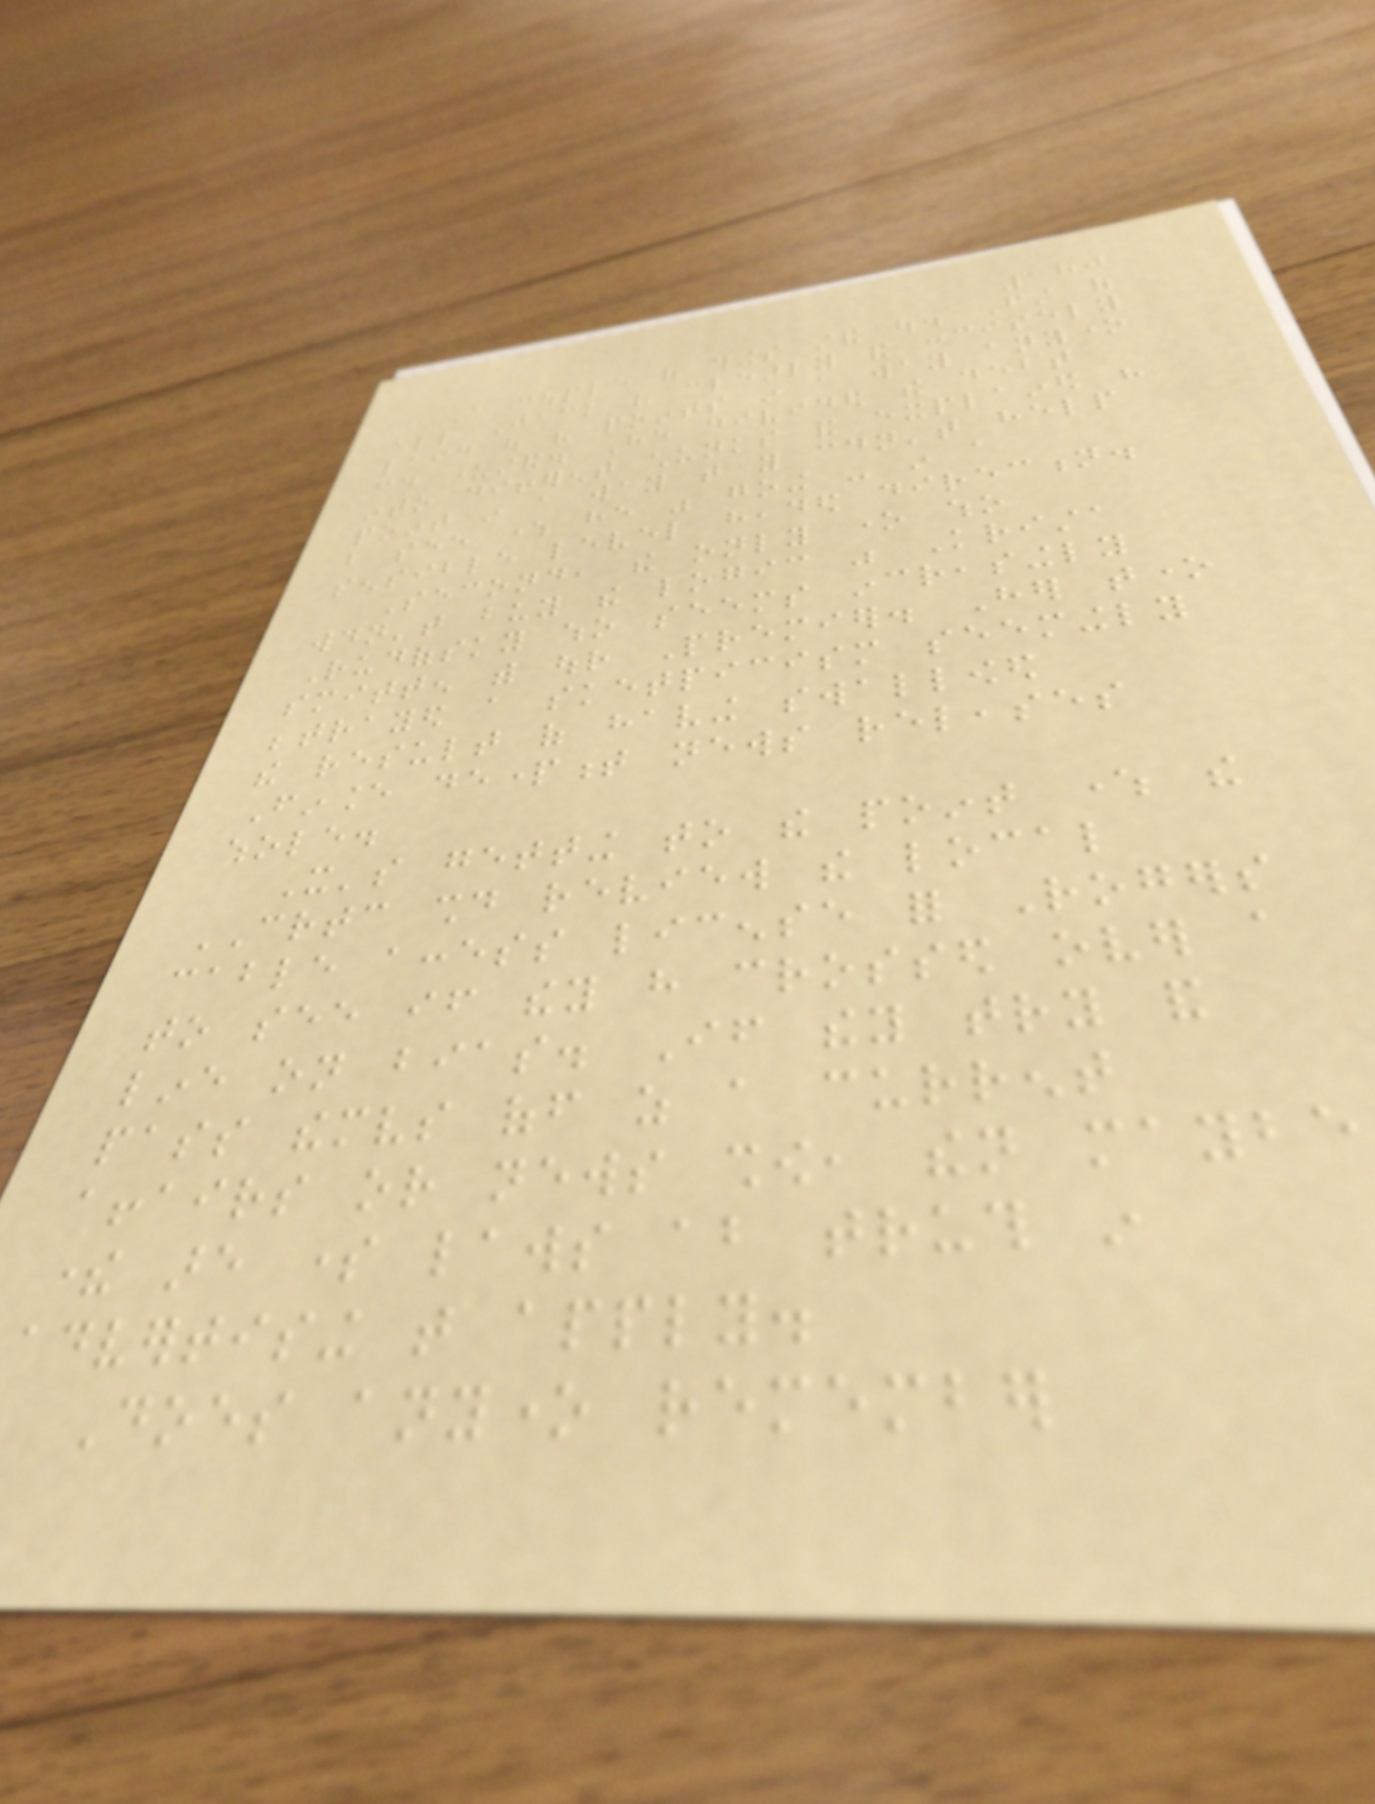180
A couple of things stand out. First of
all Jack very clearly and concisely
laid out his points in a way anyone
could understand. He divided the debt
into different chunks and explained his
point in a way that you couldn't help
but see where he was going - in a
sensible level headed direction.
Second, the only one who
wouldn't buy the logic was Krista
Rudofsky who seems increasingly
smitten with our Premier. Her tone
betrayed a sketpicism seemingly
the result of having swallowed
Finance department news releases
whole.
It's getting to the point where the
CRTC should review the local
cable access license for Rogers
to see if they have crossed over a
line on bias. If they try and
pass themselves off as a current
affairs or news show, then maybe
there are some laws about truth in
advertising that apply.
Does anyone remember
